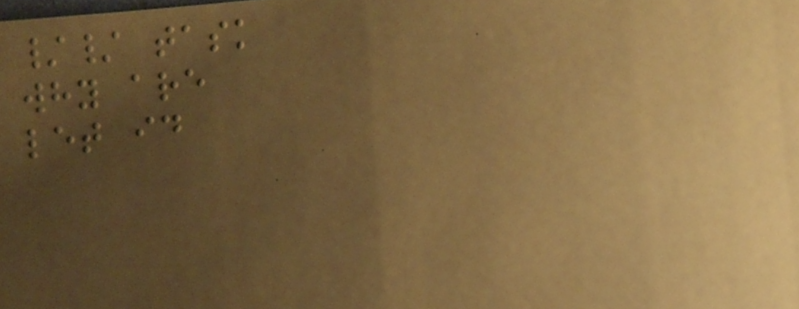// task
why are
let id
